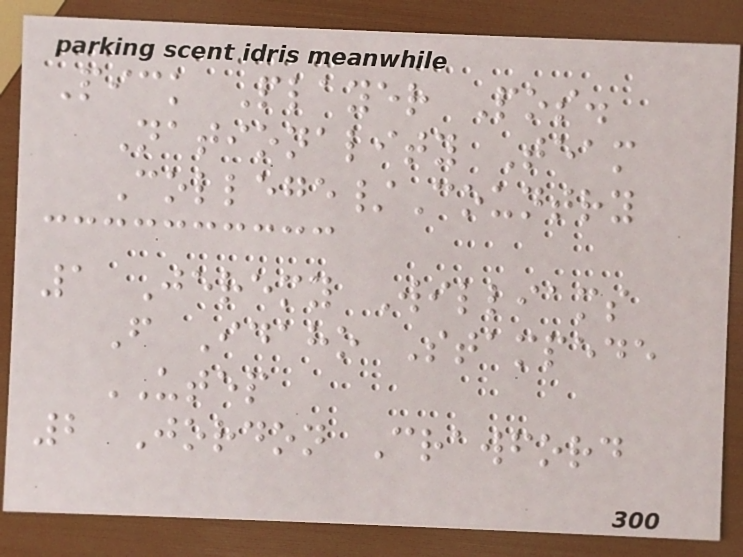Pick Player Pos.
Nationality Team
College/Country
1 Jeremy Williams
F Idaho Stampede
UTEP
2 Jordon Crawford
